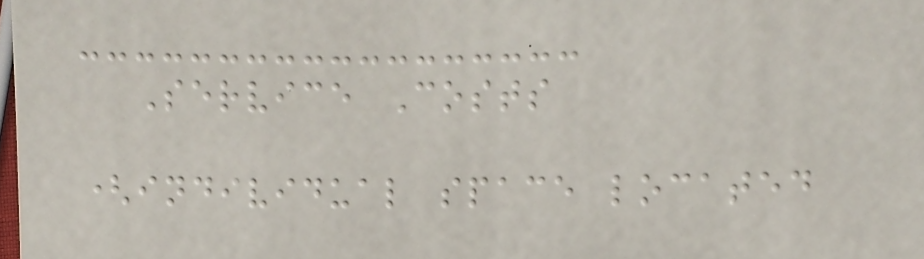Service Costs
(individual space located
